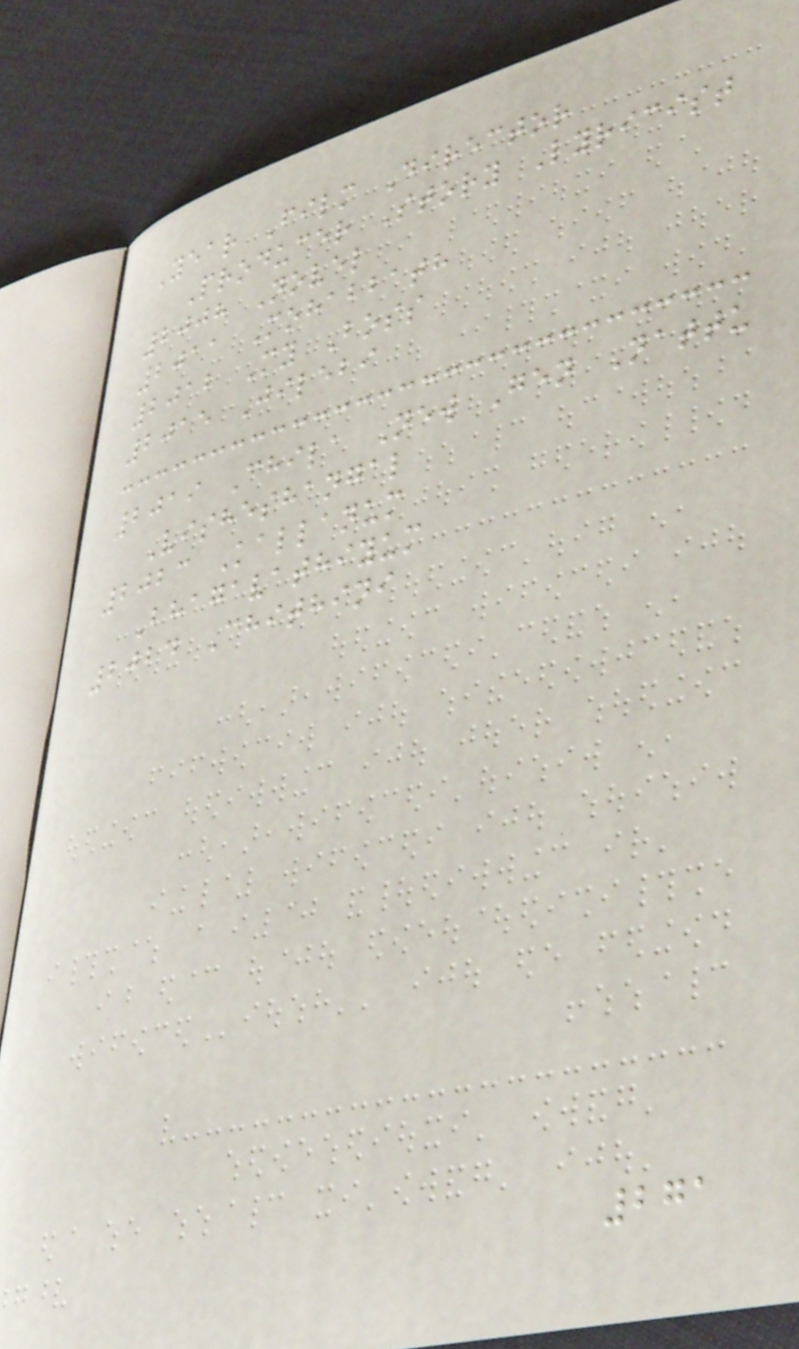Year Film Director
Producer Story Lyricist
2008 Novel
2011 Mohabbath
2012 My Boss
2015 Jilebi
2019 Chila New Gen Nattu
Visheshangal
2023 Kallanum
Bhagavathiyum
2024 Chithini
271
